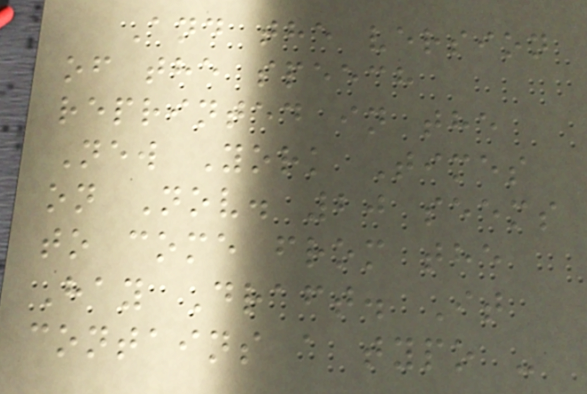And the version
of the speech
reprinted in the
New York Times
on Nov. 20 seems
to come from the
Hay Draft. It
contains a typo -
